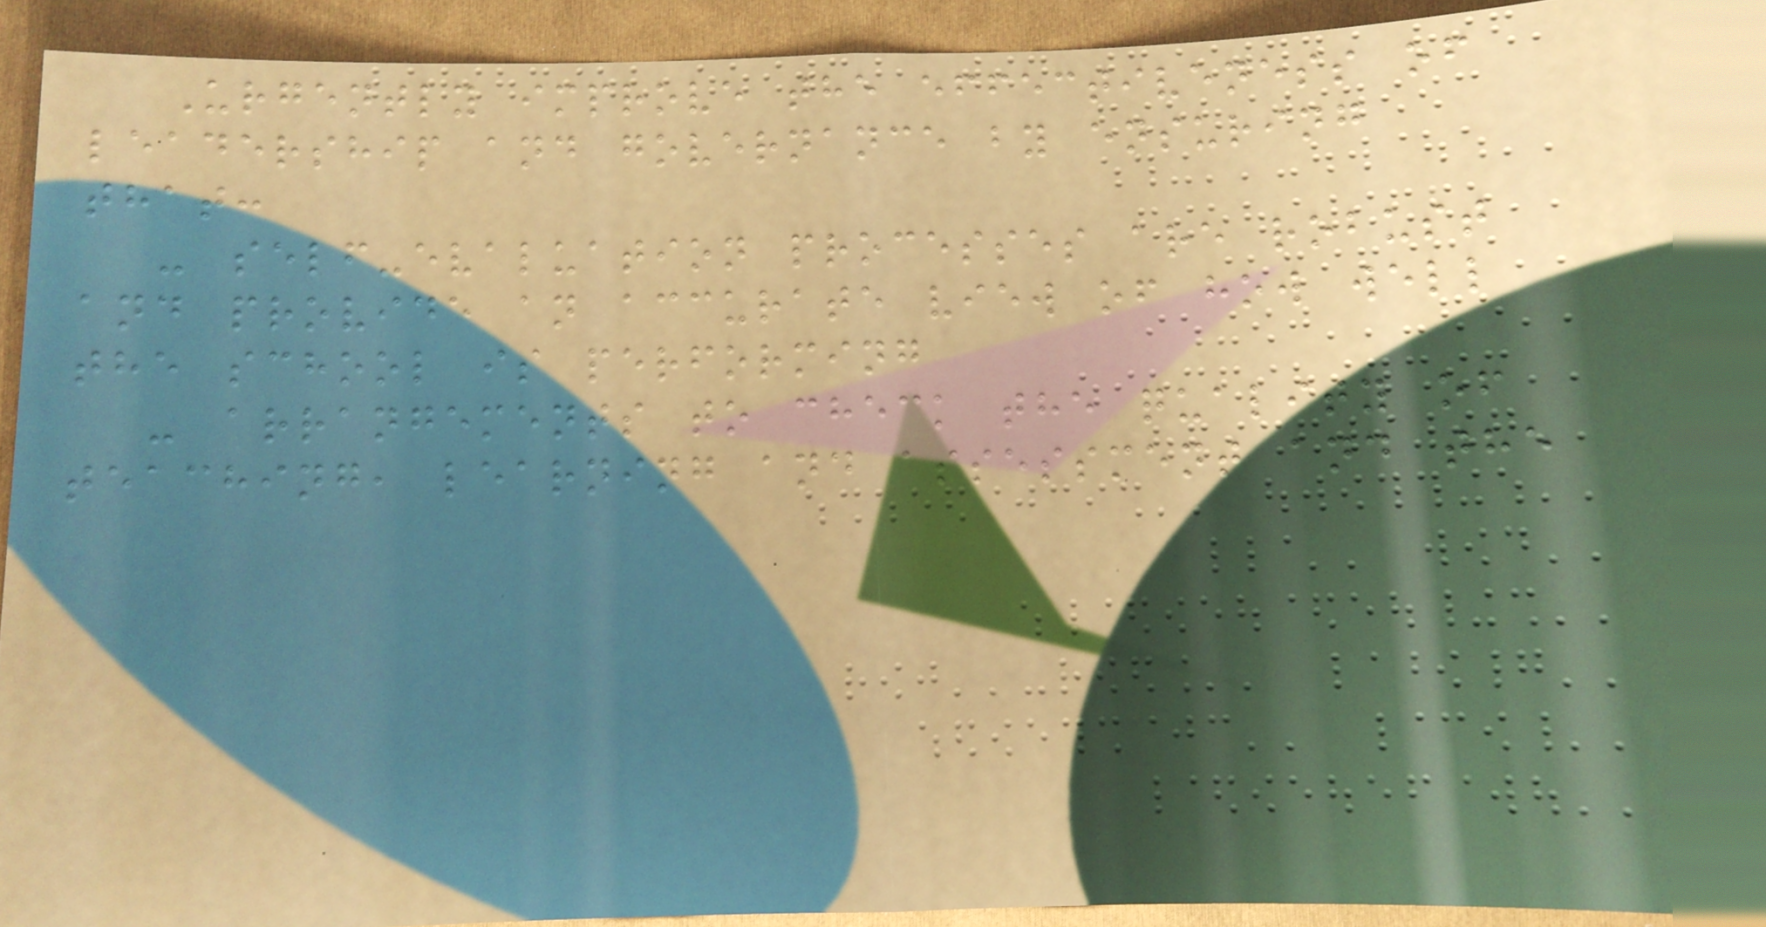Urgently improve the effectiveness of
leadership and governance by ensuring
that:
- self-evaluation processes are robust
and provide an accurate view of how well
the school is performing
- arrangements to check the quality of
teaching, learning and assessment and the
